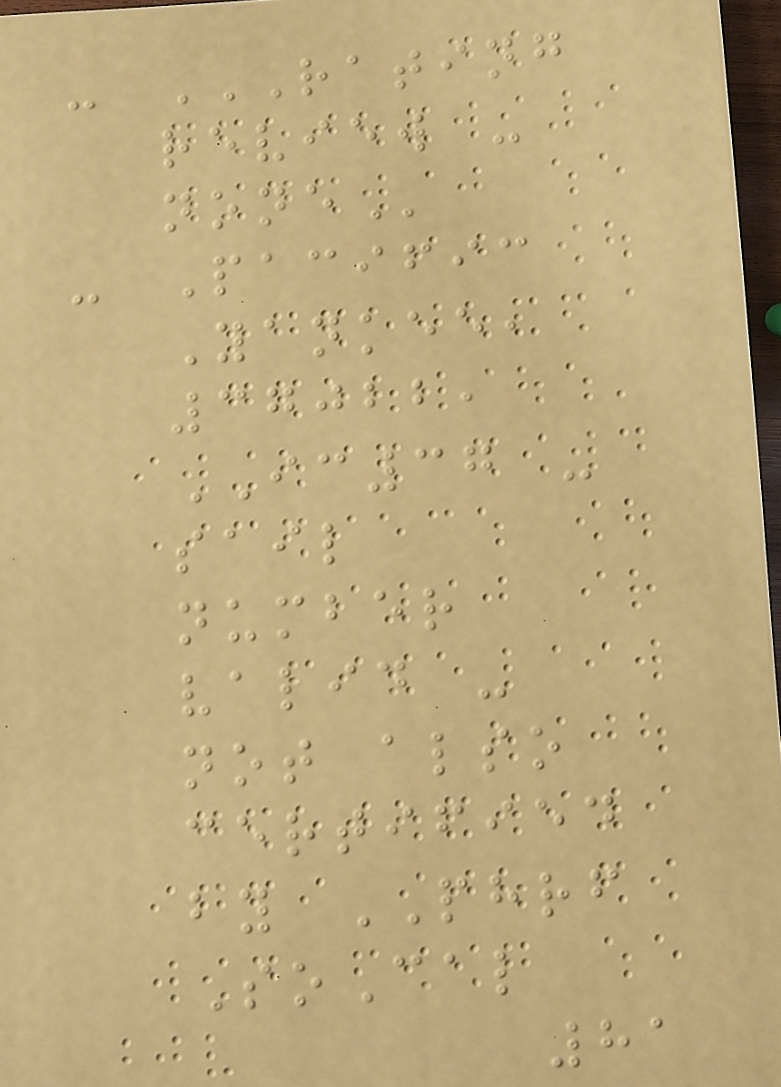- RATING
REVIEW -
NONE
- Pacific
Yankee,
37022,
IC37 -
sail
number
valid -
not also
certified
by PHRF
SoCal
81
